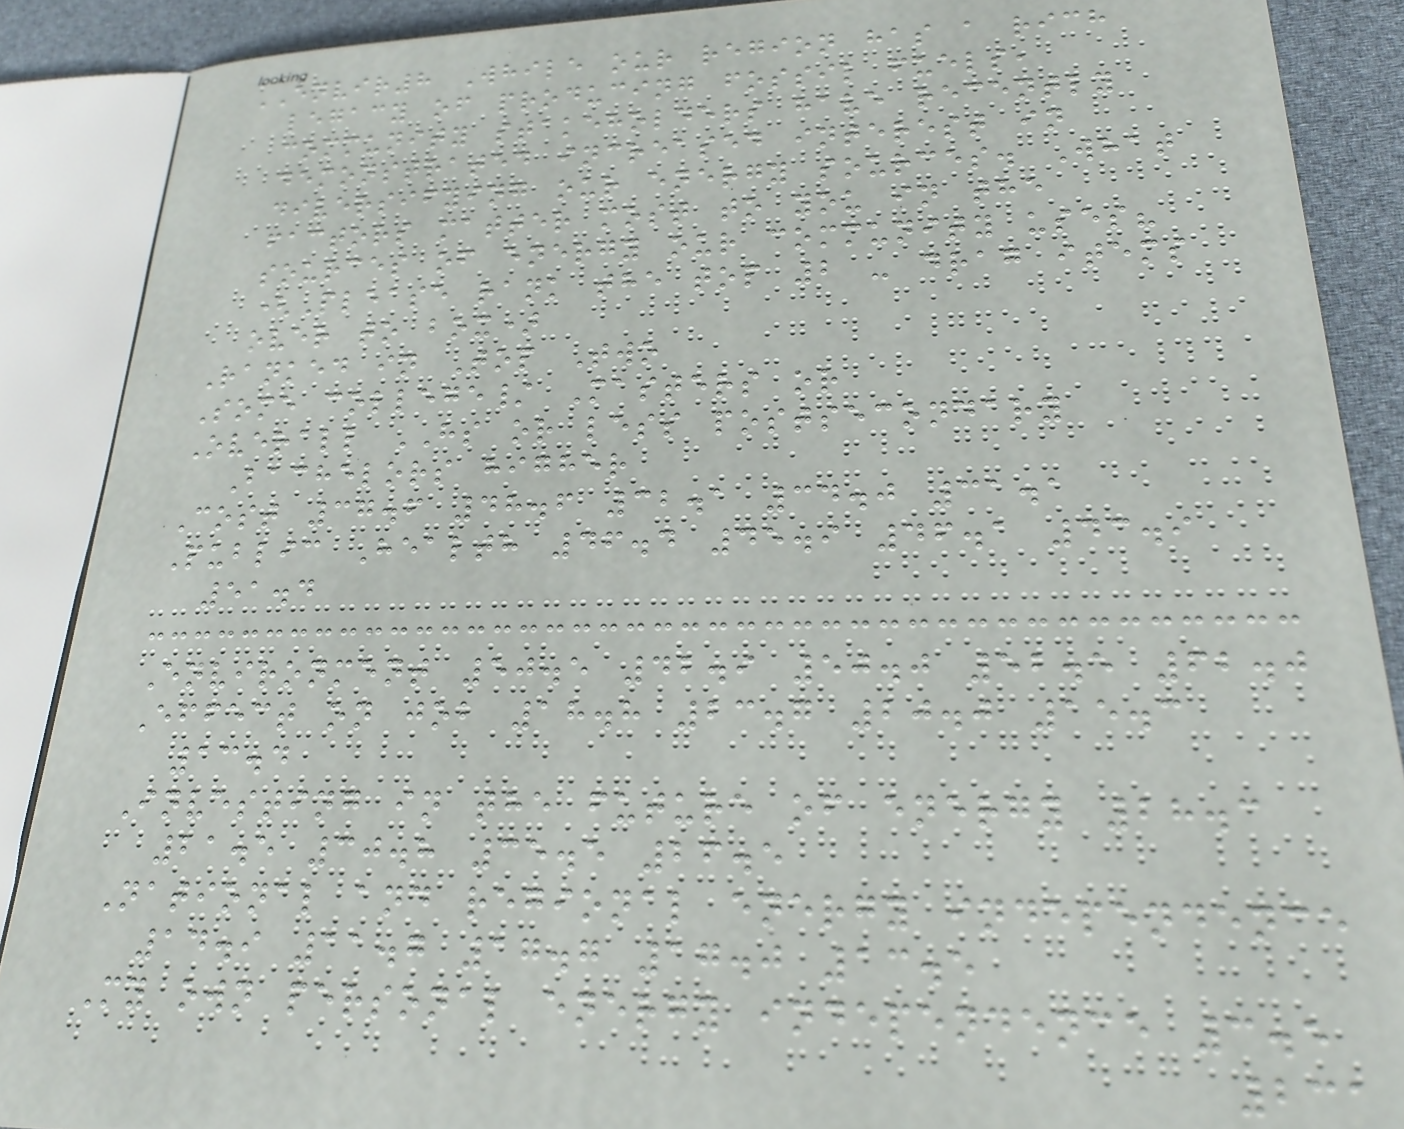ENVIR8 While our region has a rich
legacy of producing fossil fuels,
community stakeholders have recently
demonstrated increased interest in
diversifying our energy sources. What
factors matter most to you in the
sources of energy our community uses?
(Please rank the top 2 - drag items
over to box)
Ranked in Top Two
Some college/ Masters or
Overall HS or less postsecondary
Bachelors higher
Cost 37.6 48.6 32.1 34.0 31.1
Public Health 46.4 45.9 46.1 43.9
51.4
Environment 50.5 42.9 50.0 52.5 62.0
Effect on job 18.8 23.7 20.0 15.3
13.4
Investing in the future of energy 28.3
21.5 30.8 35.5 26.5
National and regional energy independence
14.9 11.7 17.7 17.0 13.5
My own personal energy independence 3.5
231
